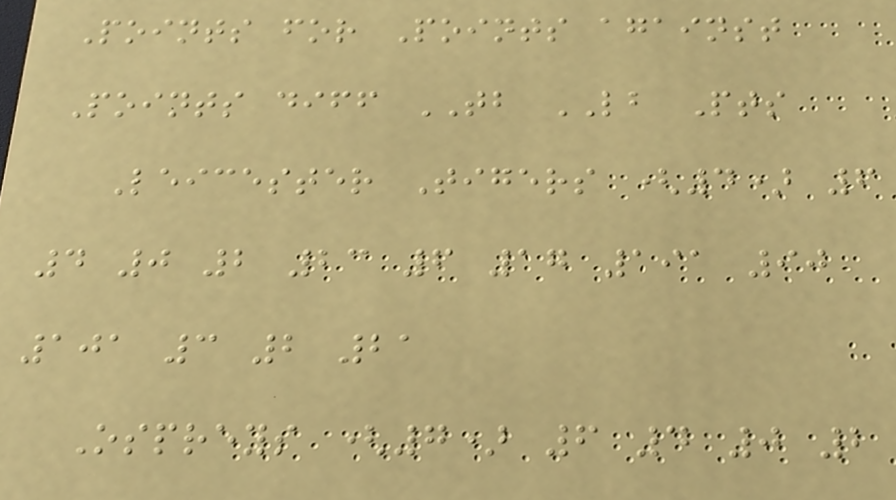Points for Points against
Points diff TB LB Pts
Leicester Tigers (4) 6
4 0 2 23 6 17 191 90
101 3 2 21
Ospreys (7) 6 4 0 2
